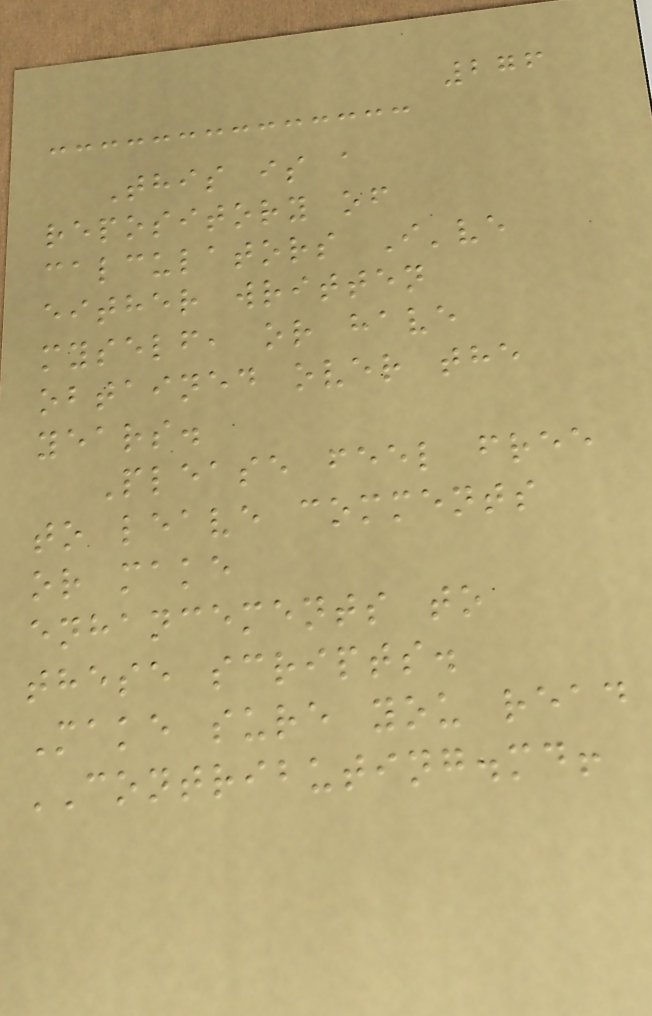276
This is a
repository of
calculators I've
either written
myself, or have
obtained over the
years.
Please feel free
to leave comments
or make
enhancements to
these scripts.
Make sure you read
CONTRIBUTING.md!
